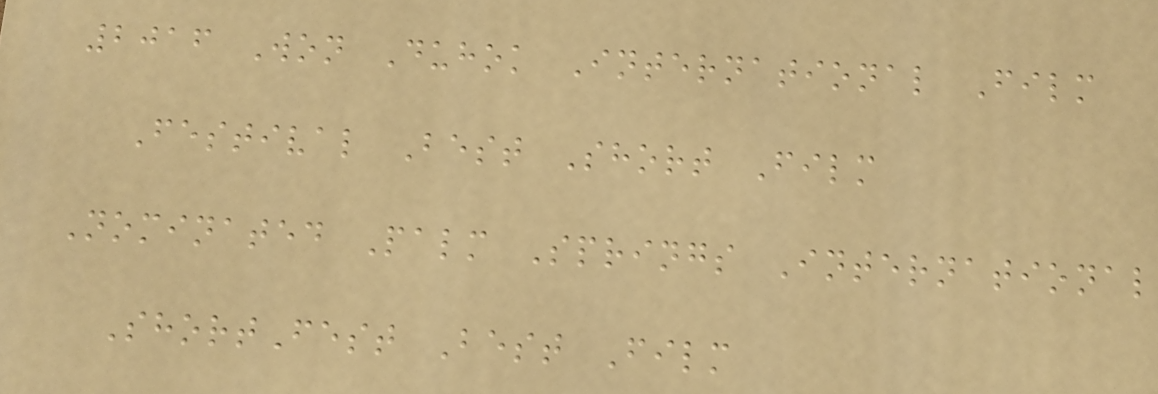2016 Won Duhok International Film
Festival Best Short Film
Nominated Palm Springs International
ShortFest Best Film
